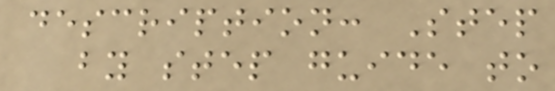description: Step
by step guide to
